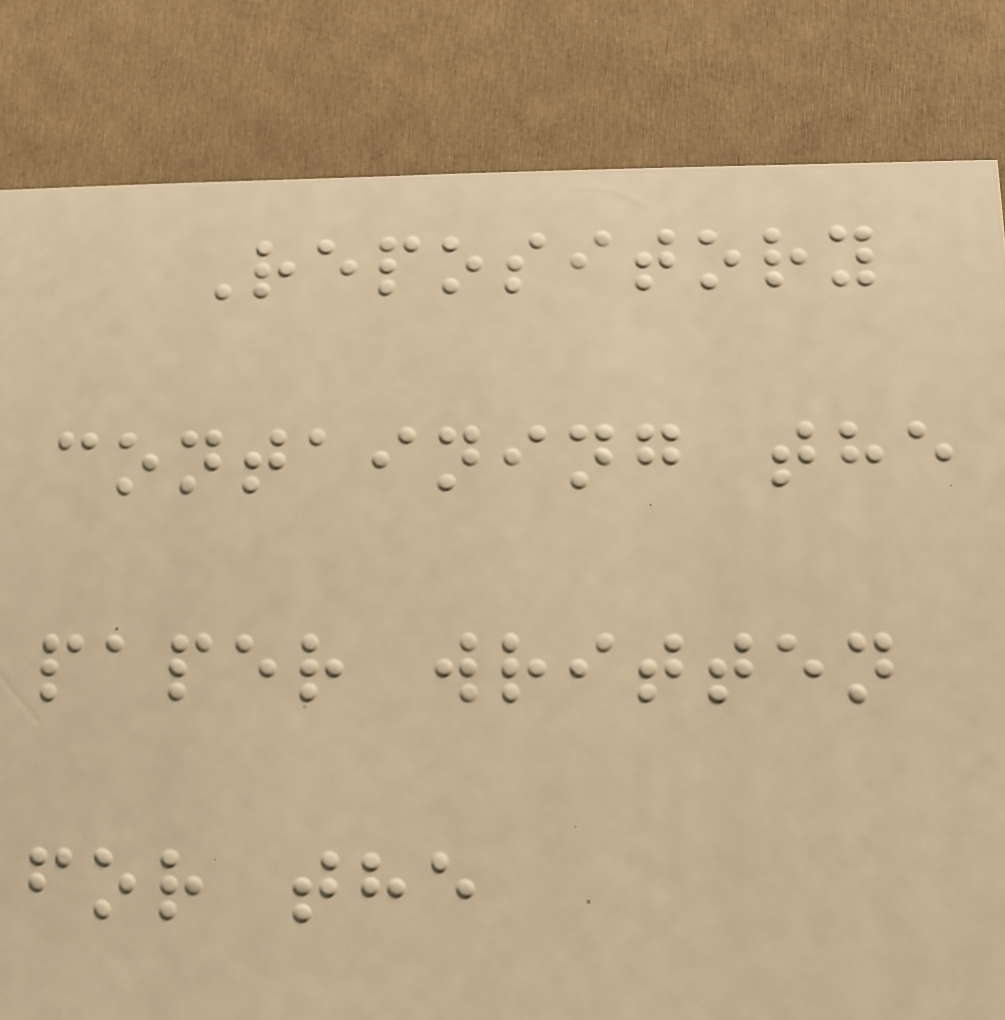Repository
containing the
paper written
for the
